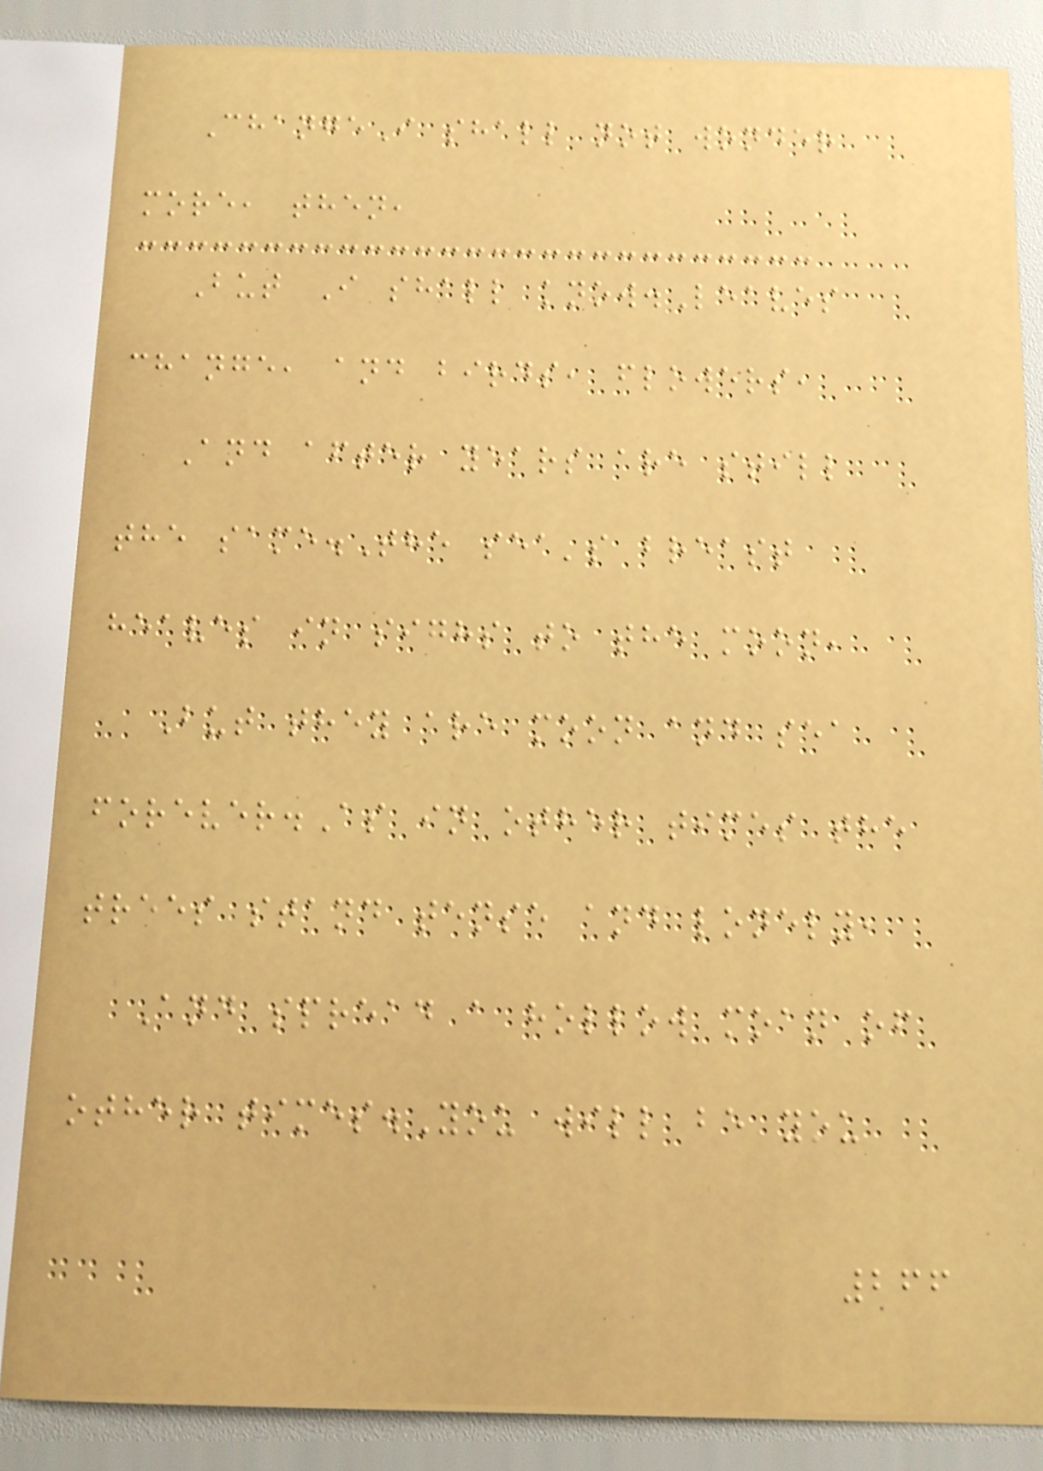ChangeI shall not wonder
more, then,
But I shall know.Leaves
change, and birds, flowers,
And after years are still
the same.The sea's breast
heaves in sighs to the moon,
But they are moon and sea
forever.As in other times the
trees stand tense and lonely,
And spread a hollow moan of
other times.You will be you
266
